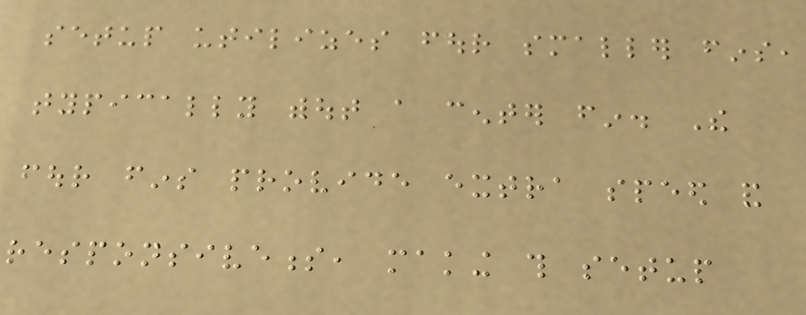setup utilizes four smaller fins,
typically without a center fin. The
four fins provide extra speed and
responsiveness, making this setup
